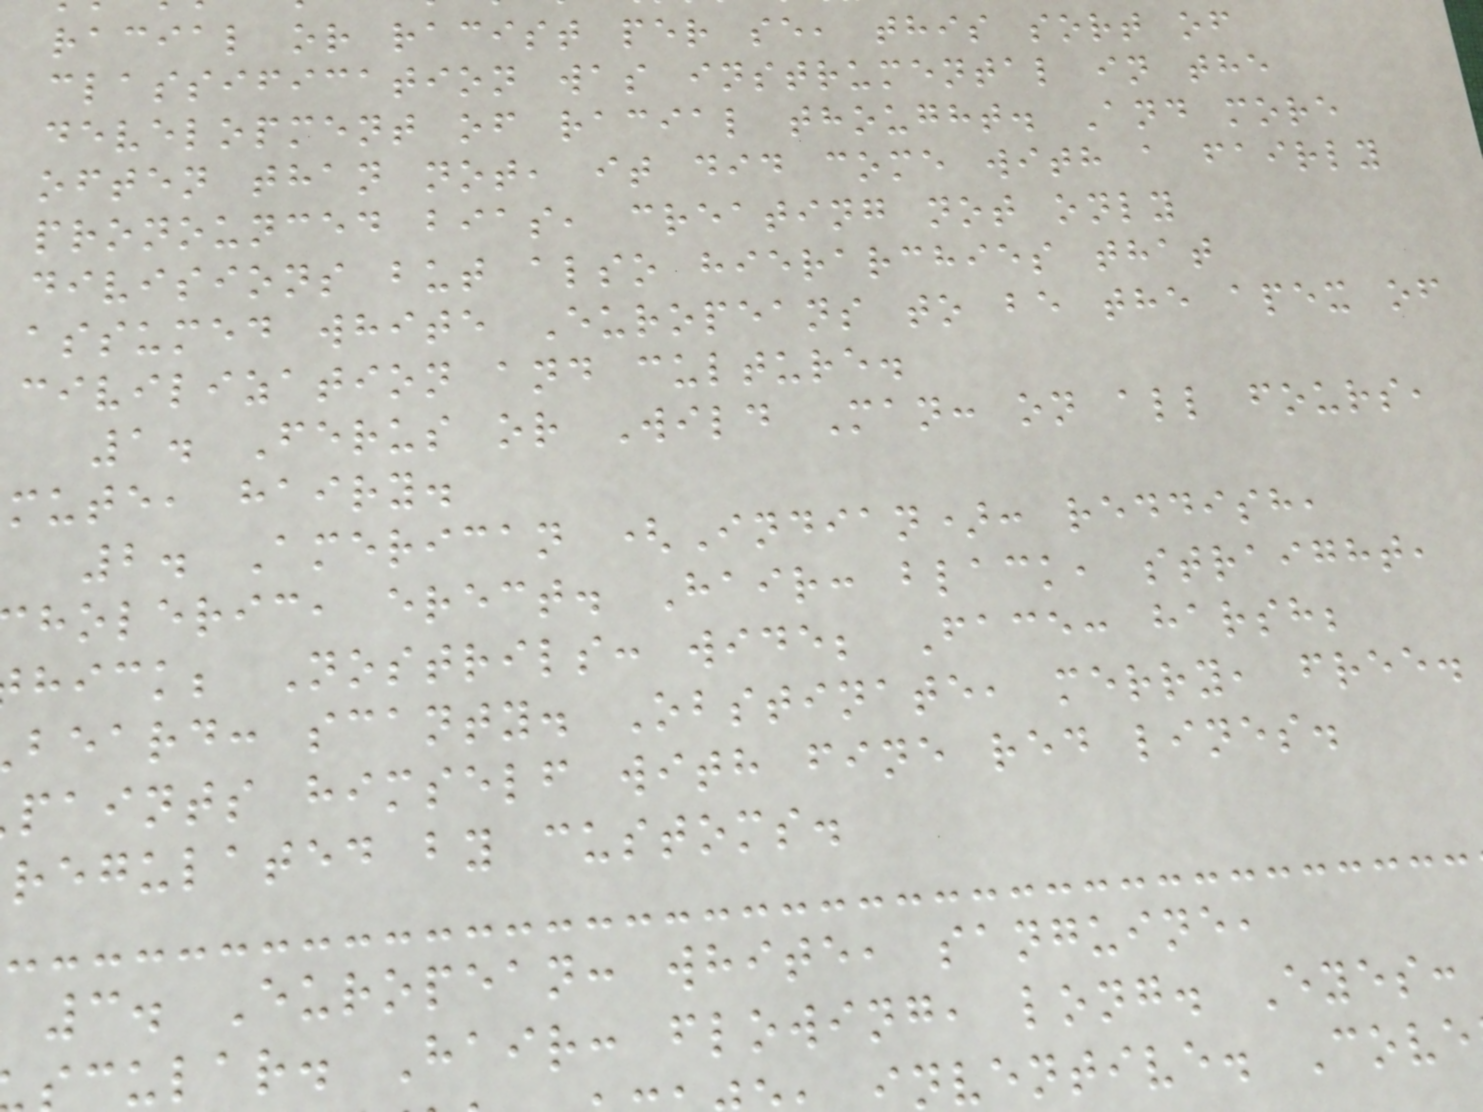racial or racist per se, this sort of
classification was instrumental in the
development of racial thought. And more
often than not, it did come with a fairly
pronounced bias, creating not only
divisions but also hierarchies that
assumed white Europeans to be the apex of
civilization and culture.
1. Ferus or Wild Man: on all fours,
mute, hairy.
2. American (Indian): reddish,
holeric, erect. Hair: black, straight,
hick; Nostrils: wide; Face: harsh;
beard: scanty. Obstinate, merry, free.
paints himself with fine red lines.
regulated by customs.
3. European: white, sanguine,
cular. Hair: flowing, long. Eyes:
nventive. Cove
